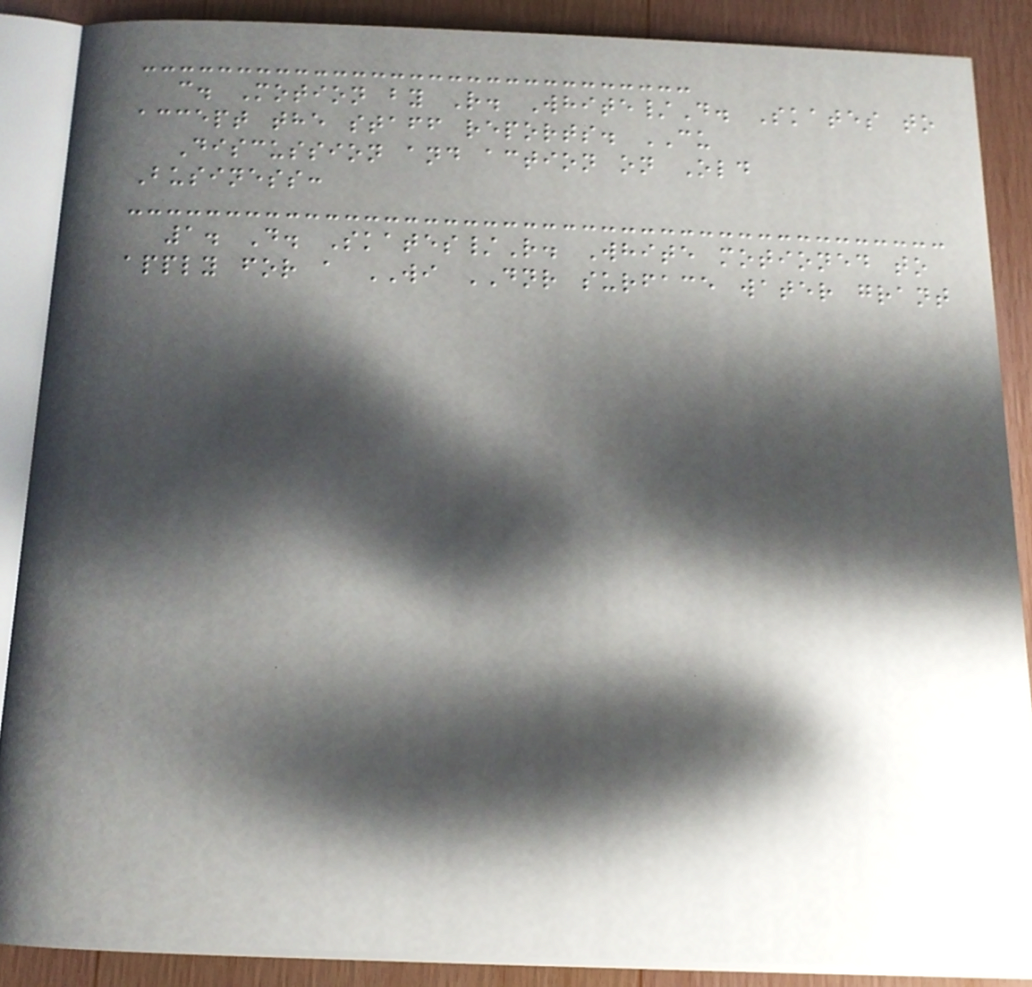c. Motion by R. White/D. Skates to
accept the staff reports. CU
Discussion and action on Old
Business:
1. D. Skates/R. White motioned to
apply for a WI DNR surface water grant
